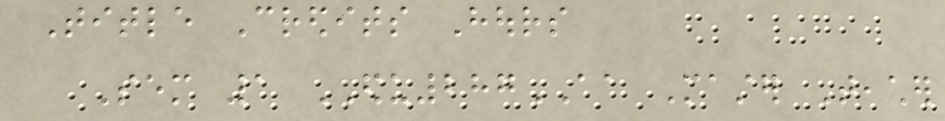Title Credits Hours
Sem 1 EDU287AA Master Teacher
